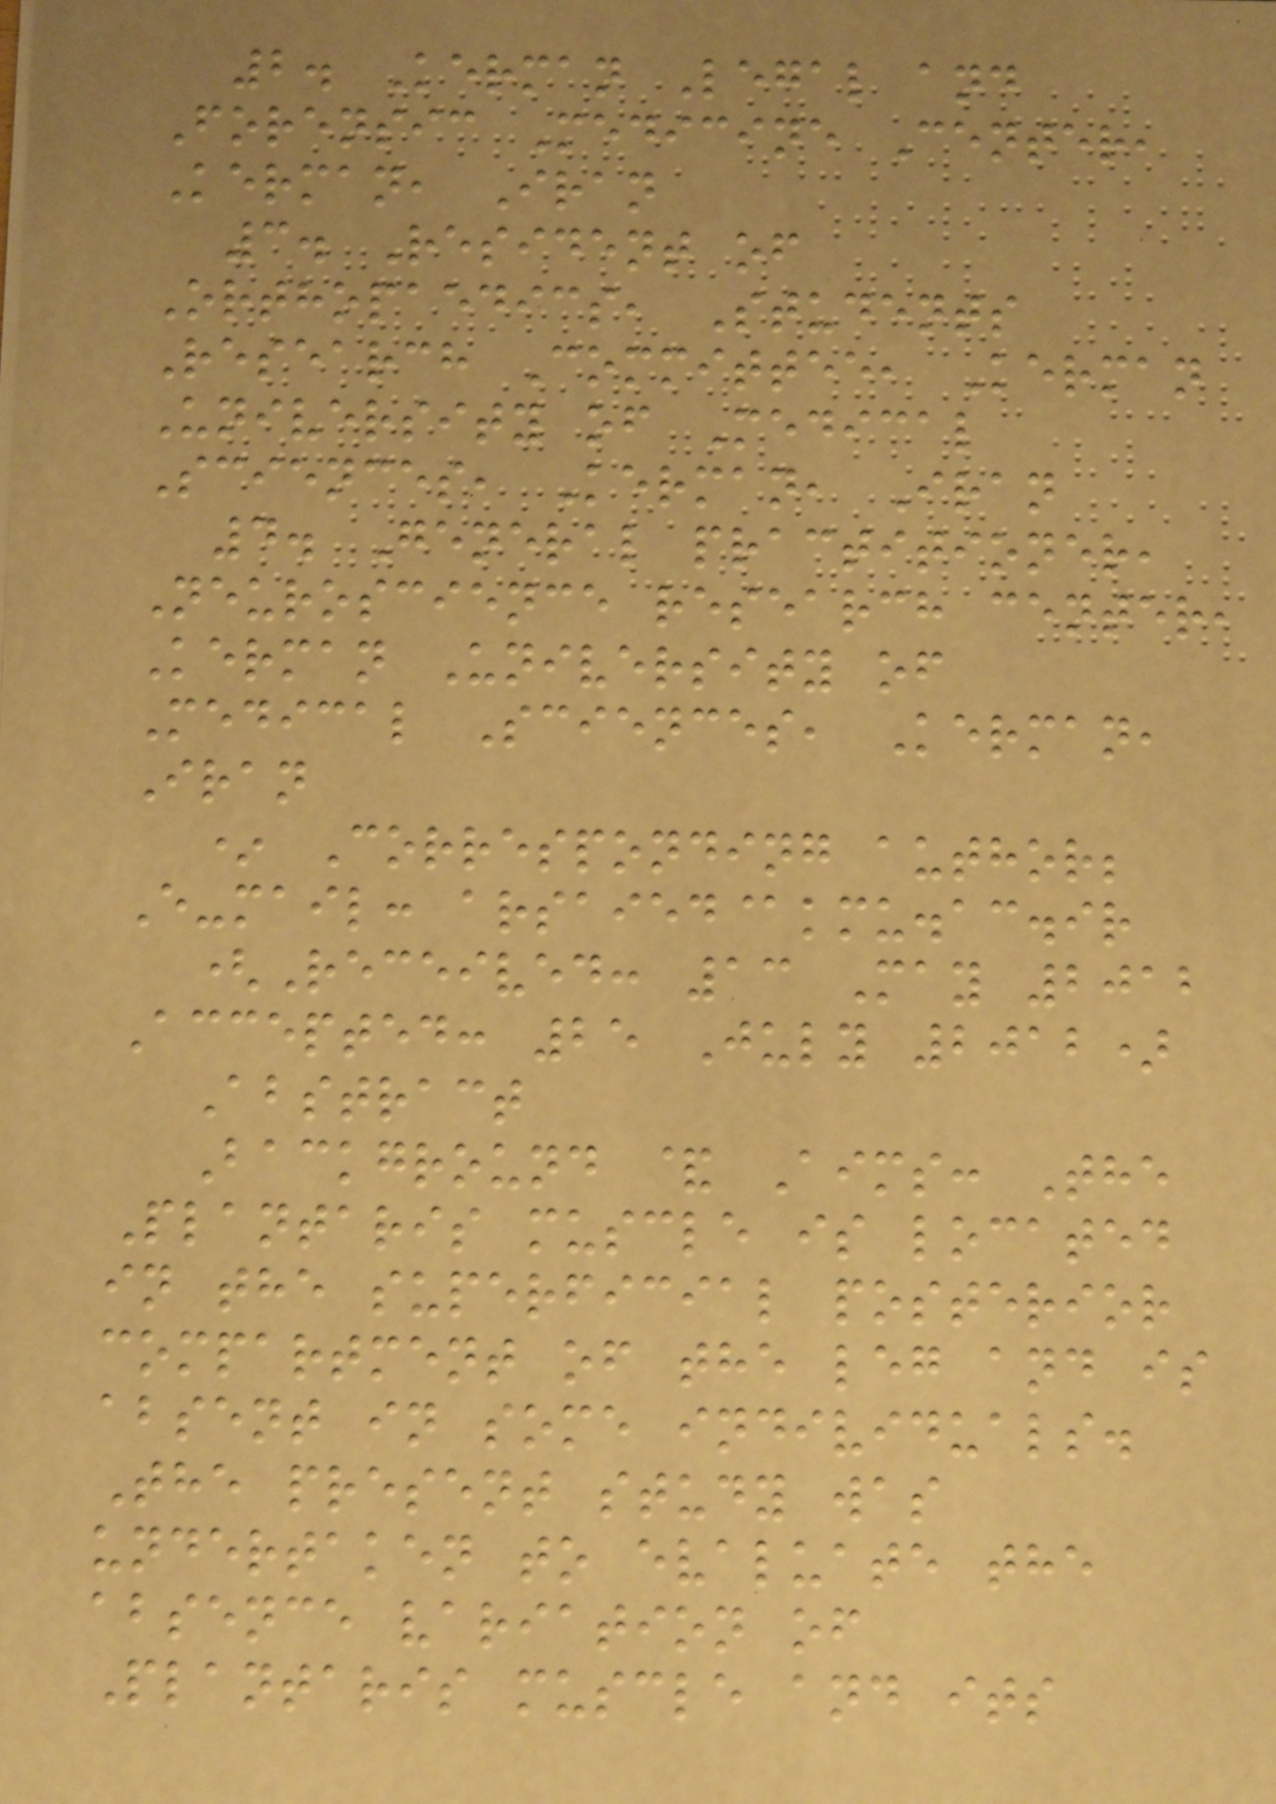2. Kerman Legal and
Forensic Medicine Center,
Kerman, Iran
3. Resident of
Orthopaedics, Students
Research Committee, Kerman
University of Medical
Sciences, Kerman, Iran
4. General practitioner,
Neuroscience research center,
Kerman University of
Medical Sciences, Kerman,
Iran
* Corresponding author;
E-mail: arsaied@kmu.ac.ir
(Received: 13 May 2012
Accepted: 25 July 2012)
Abstract
Background & Aims: The
Plantaris muscle is located
in the superficial posterior
compartment of the leg and is
absent in some individuals.
The present study was
undertaken to evaluate the
absence variation of
Plantaris muscle and its
